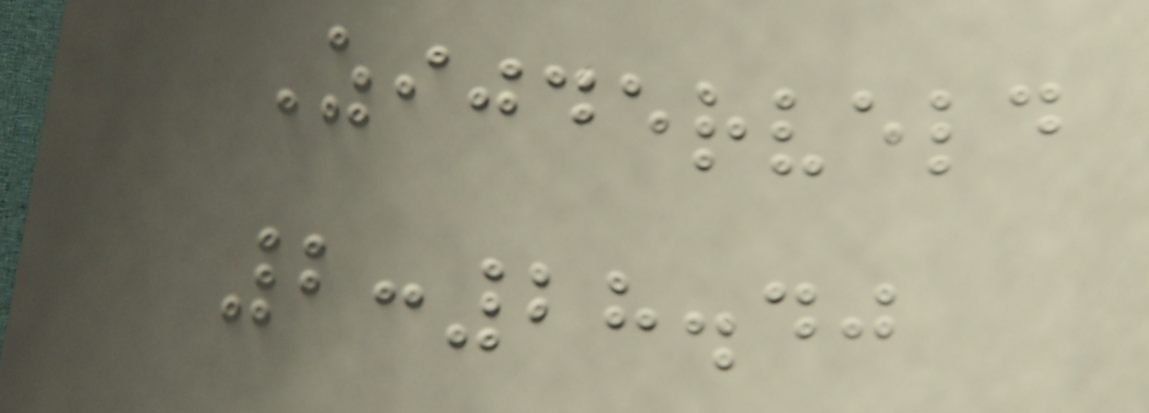Zijderveld
2:28.40
